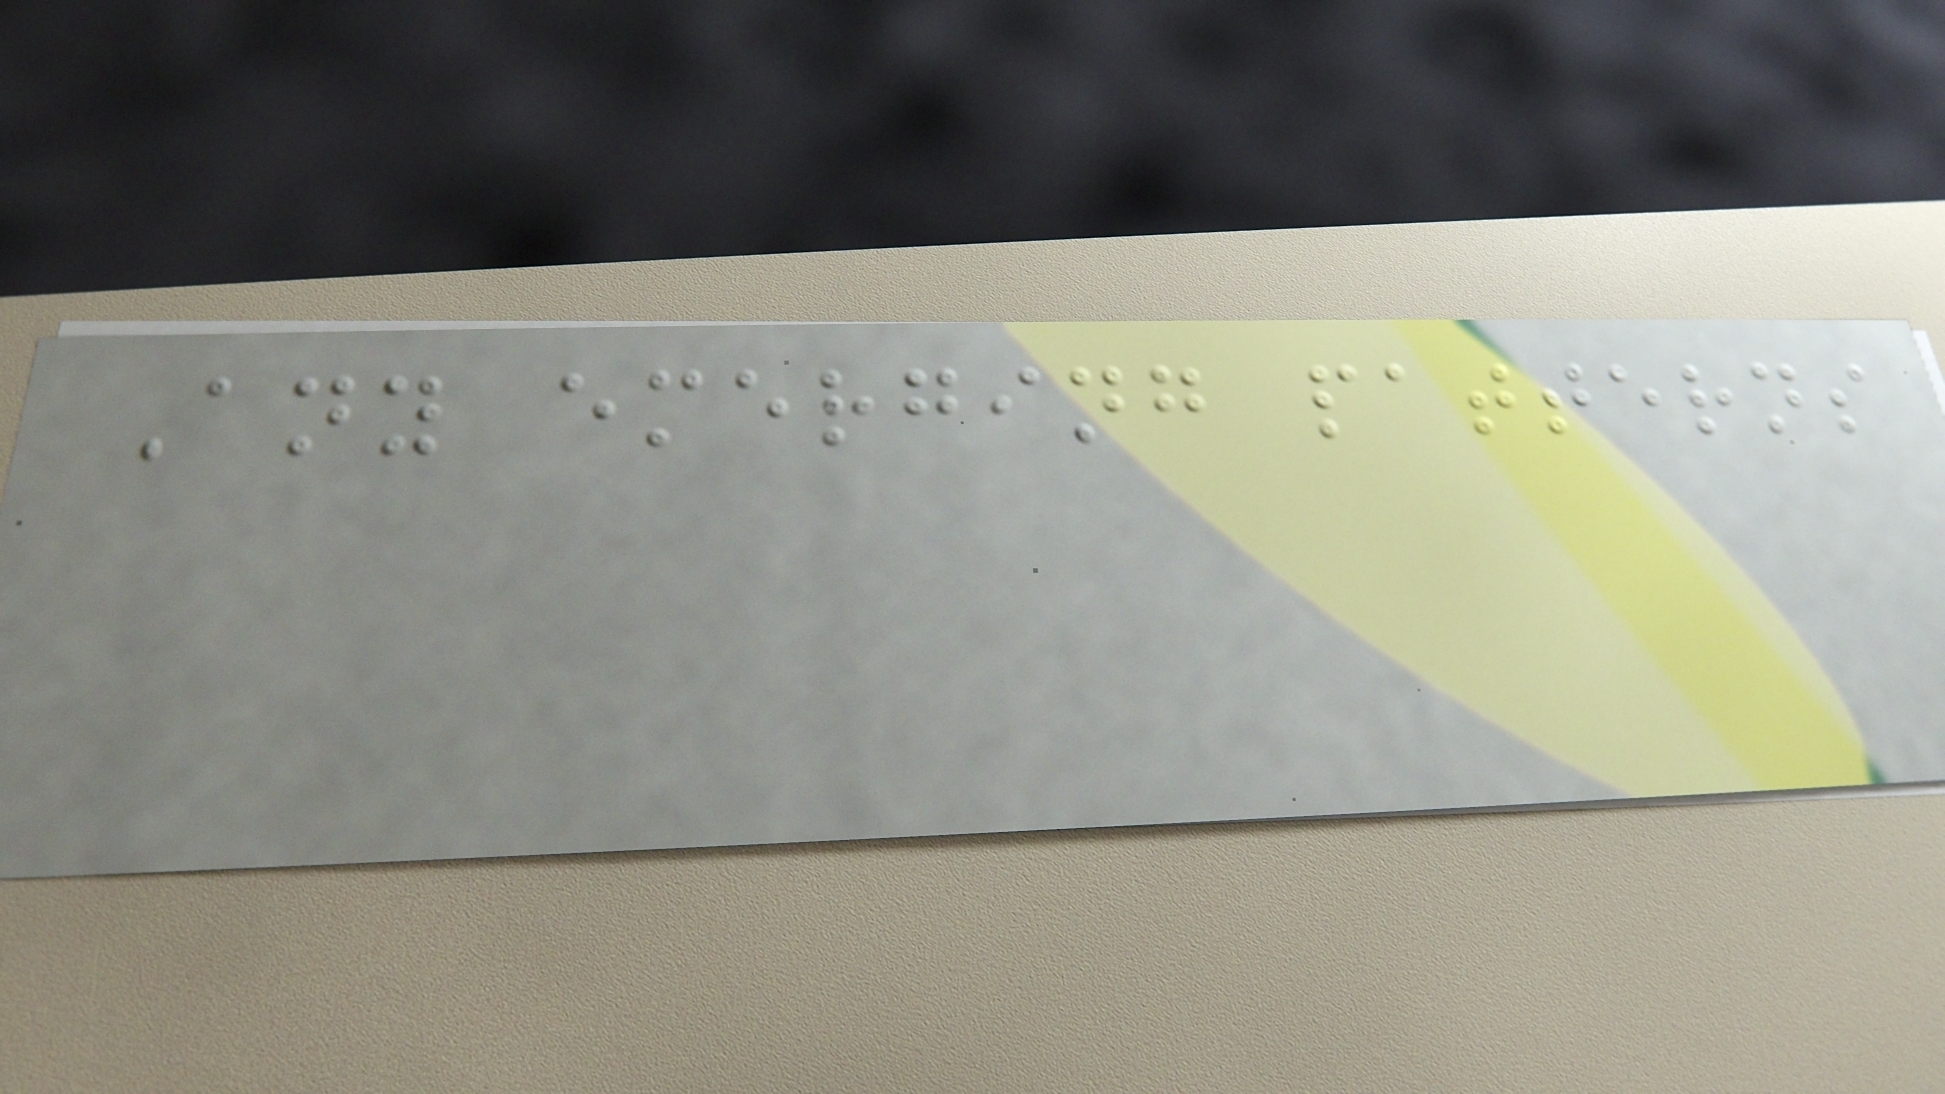Any emerging patterns
